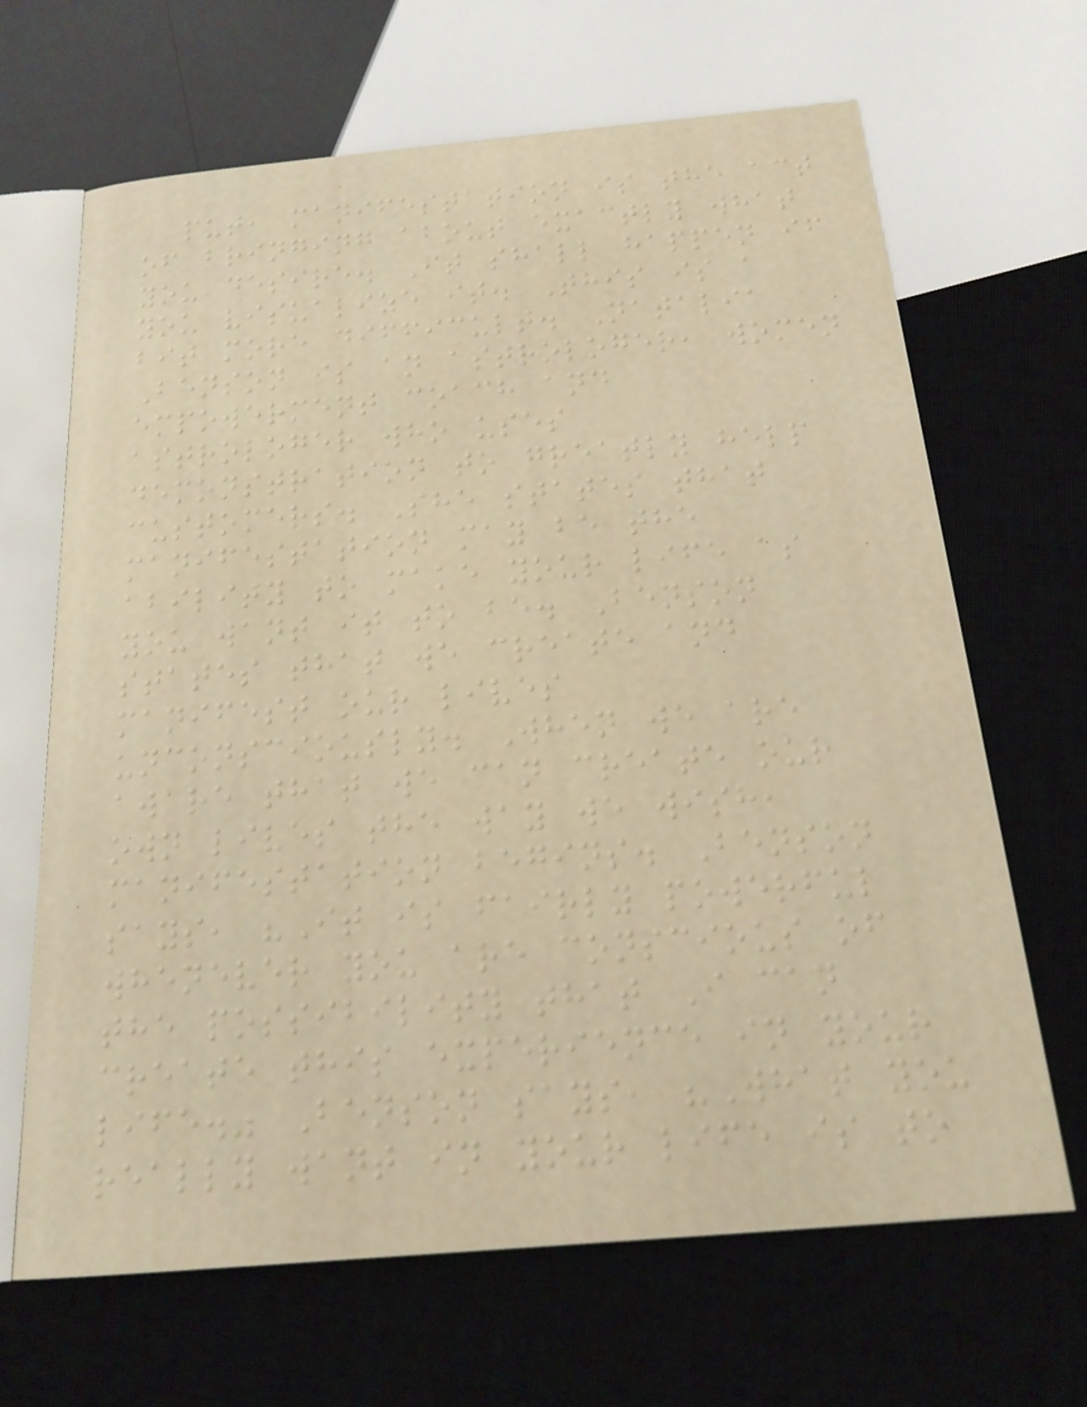put, manifestation is the act
of bringing about exactly what
you desire. It shall happen if
you visualize it. This is a
bit more difficult. Natalia
Benson is an astrologer, women
empowerment coach and
astrologer who uses
demonstration to greatly help
customers. She states that
manifestation may be the
ability to make your life as
you want it to be. Benson
states that we create and
manifest our lives
unconsciously. When we are
aware that we can create our
own lives the way we wish,
manifestation begins. Benson
says, "It is fairly powerful
whenever you are conscious of
the possibility that I can
create this experience in your
life." Benson says, "What you
really want in your life is to
